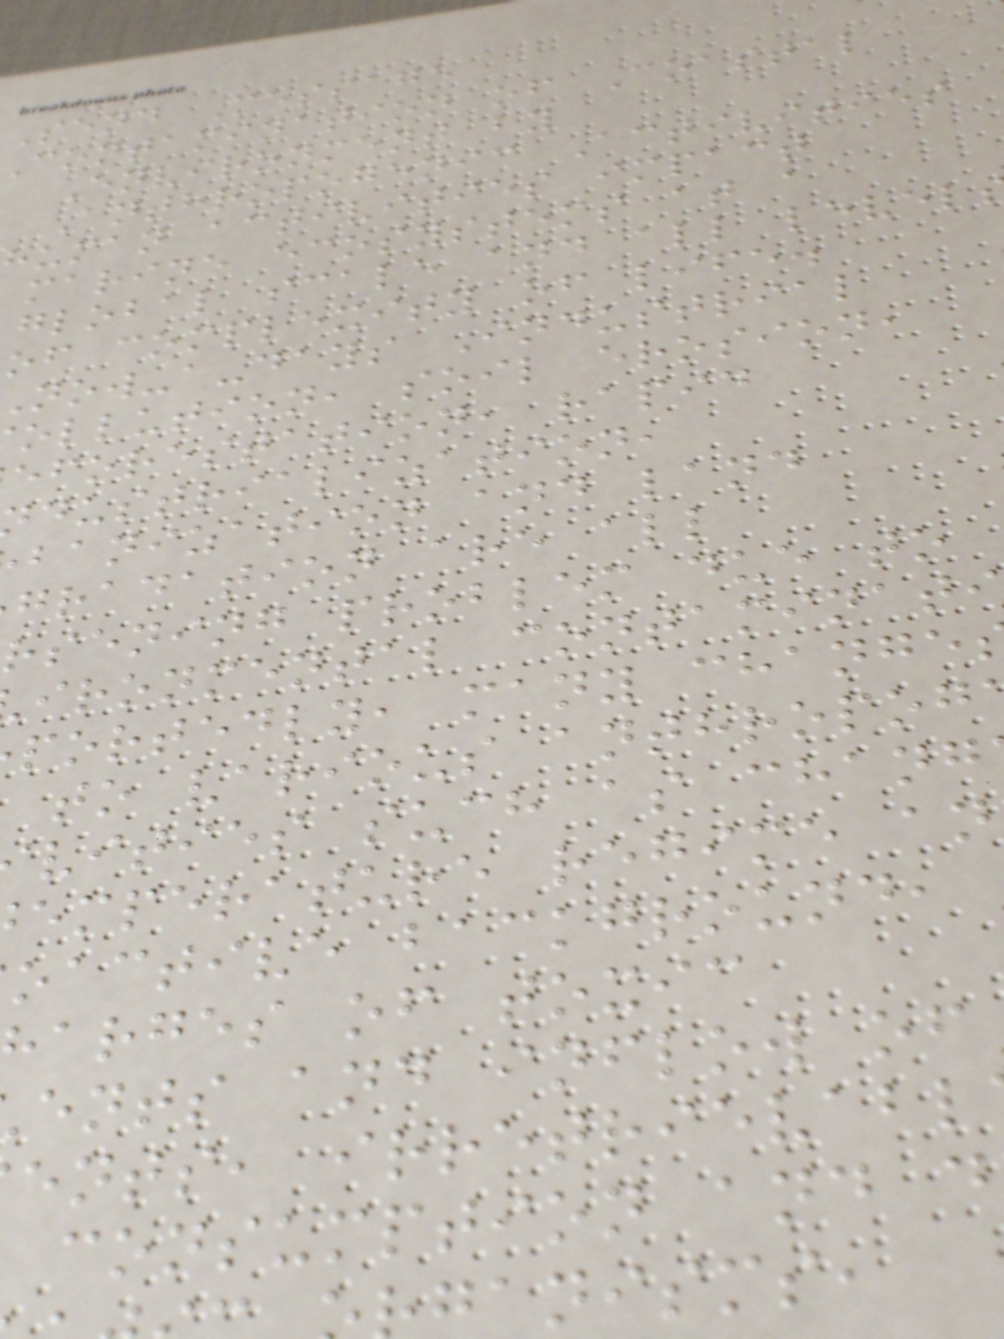Send Message
contamination of Coastal
Environment by
Anthropogenic Activities
human activities impact
marine ecosystems at a
global scale and all level
of complexity of life.
now-a-days Industrial
ollution, soil erosion,
eforestation, rapid
dustrialization,
banization and land
gradation are all
rsening problem due to
ironmental contaminati
portedly, many change
to various anthropog
vities such as chang
emperature regime an
oactive background,
arges of toxic
ents and inflow of
ents, irretrievabl
consumption and d
anisms,
